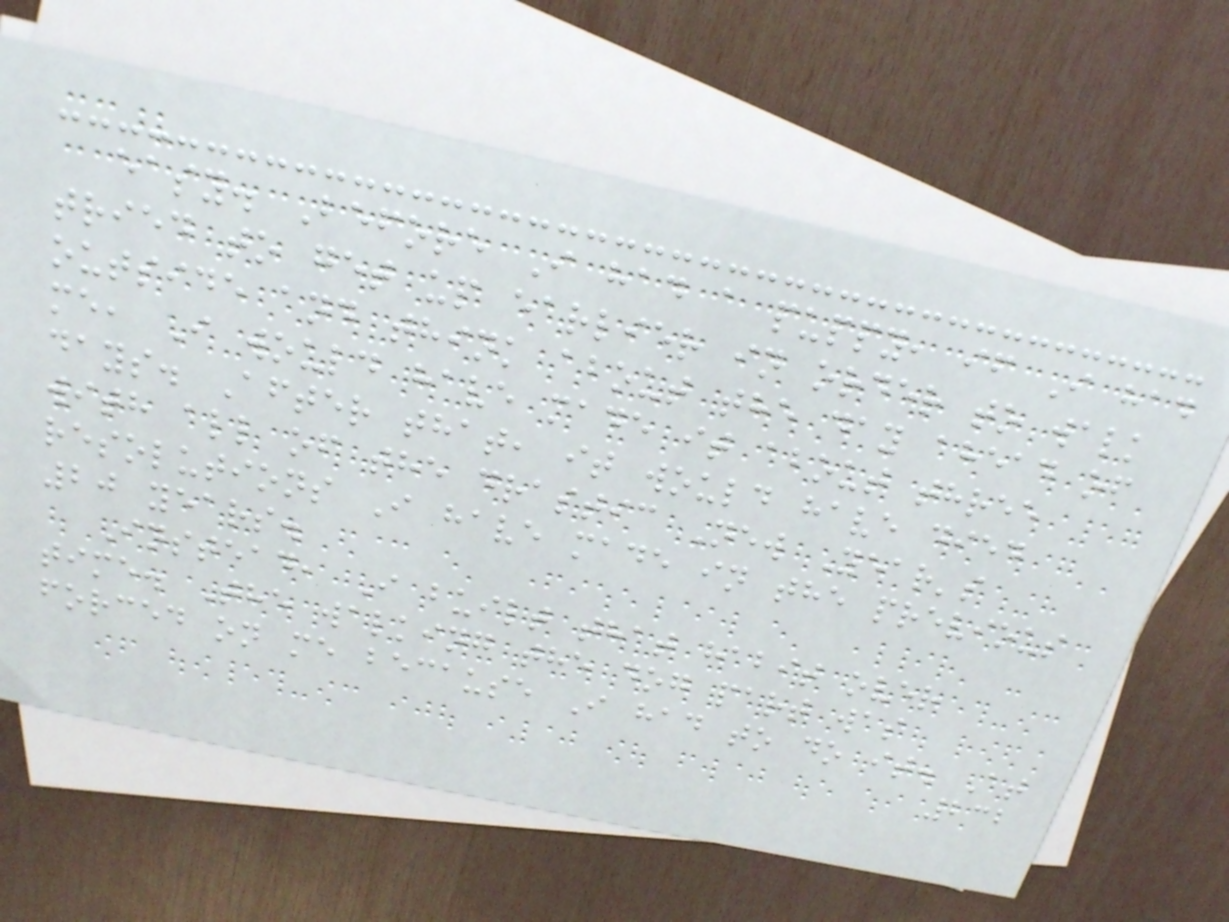easy. Before I had a puppy, if I had
tried to get up earlier in order to walk
outside and think about the day ahead of
me, I would have made it about three
days. After that, it would have died
with all of the drastic New Year's
resolutions I have made in the previous
20 years.
Instead, I built that habit over
time. The walking the dog part was
forced on me because I had to do it. At
232
